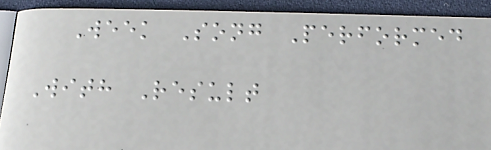Week Song Performed
With Result
